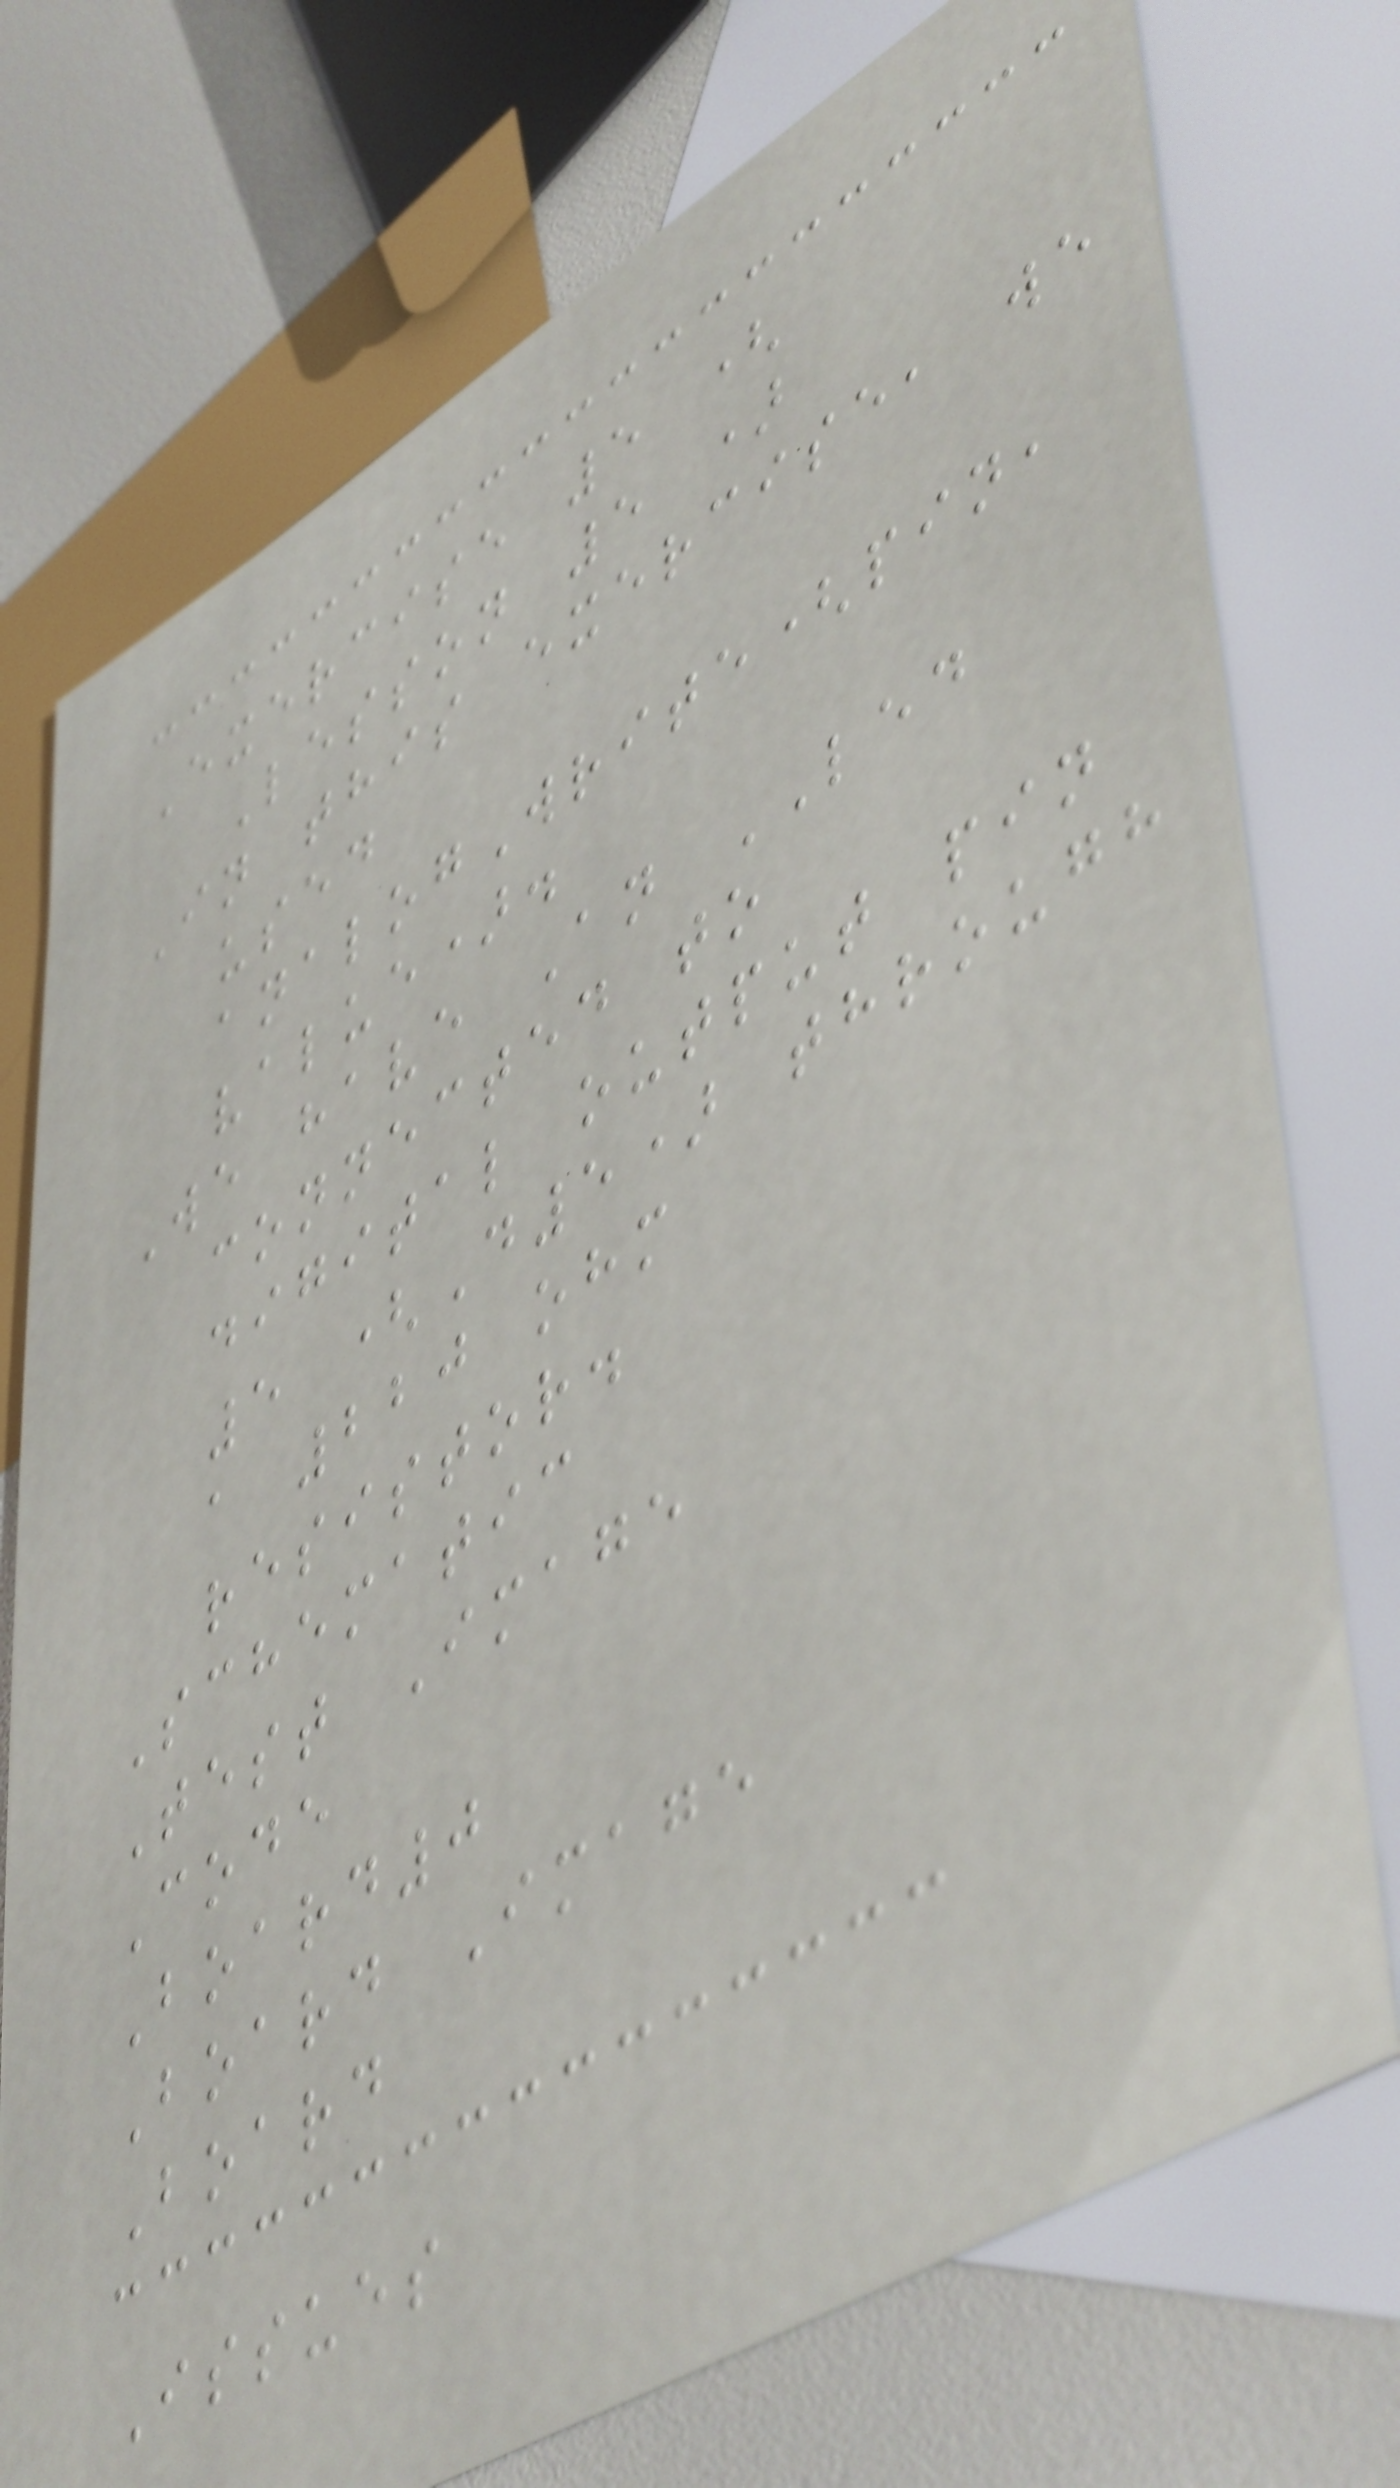Exercise 5 (
Lesson 5 )
In this exercise, we
used
analogWrite(pin,
value).
We have An LED
connected to
digital output pin
5 (D5) through
a 220 ohm
resistor.
Schematic
Test Image
Code
Board0
Board Image
Board
Issues
